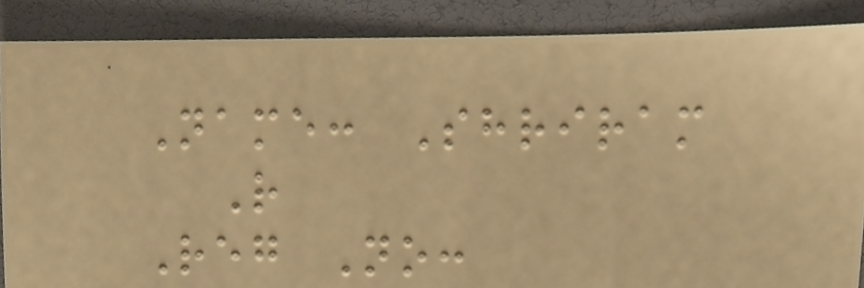Name: Shriram
R
Reg No:
